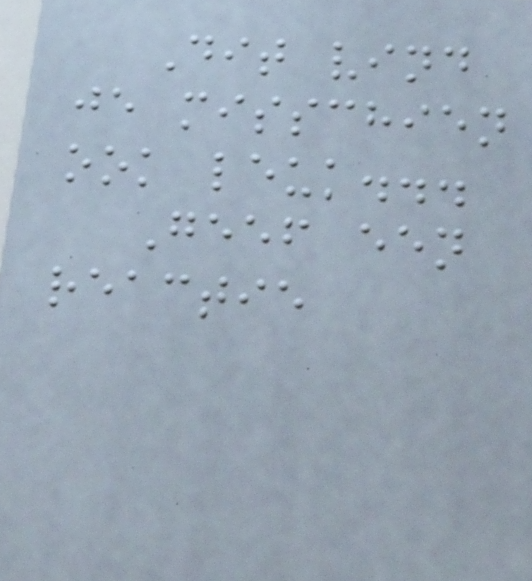Dit vind
je misschien
ook leuk...
Geef een
reactie
